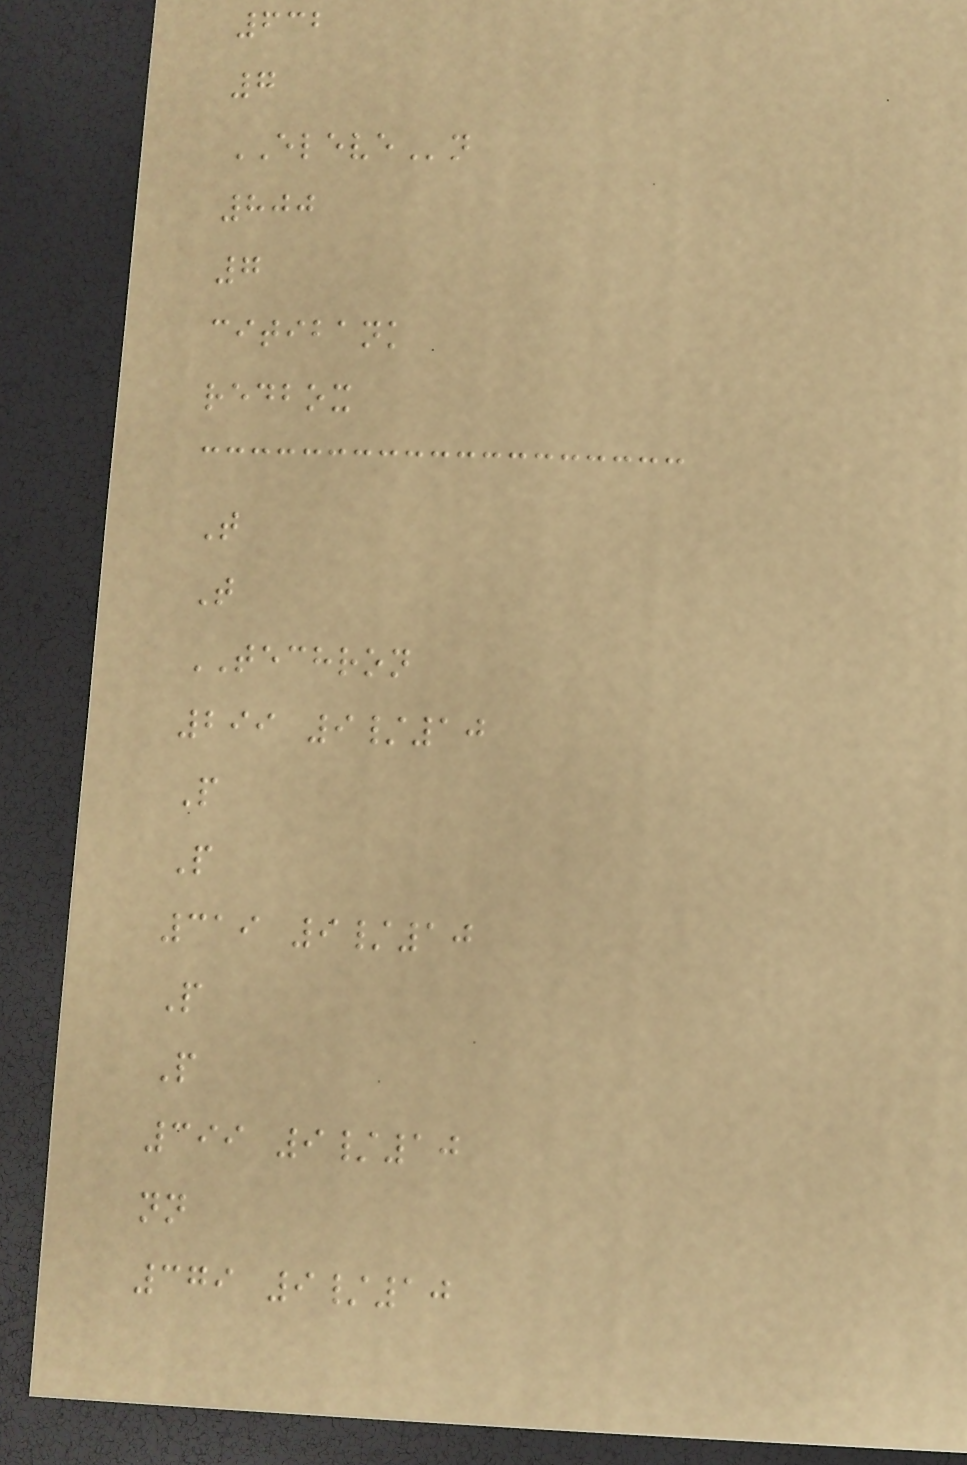632
7
ELEVEn
800
7
citibank
redbox
T
T
TECHRON
299 9/10
P
P
319 9/10
P
P
399 9/10
nn
379 9/10
